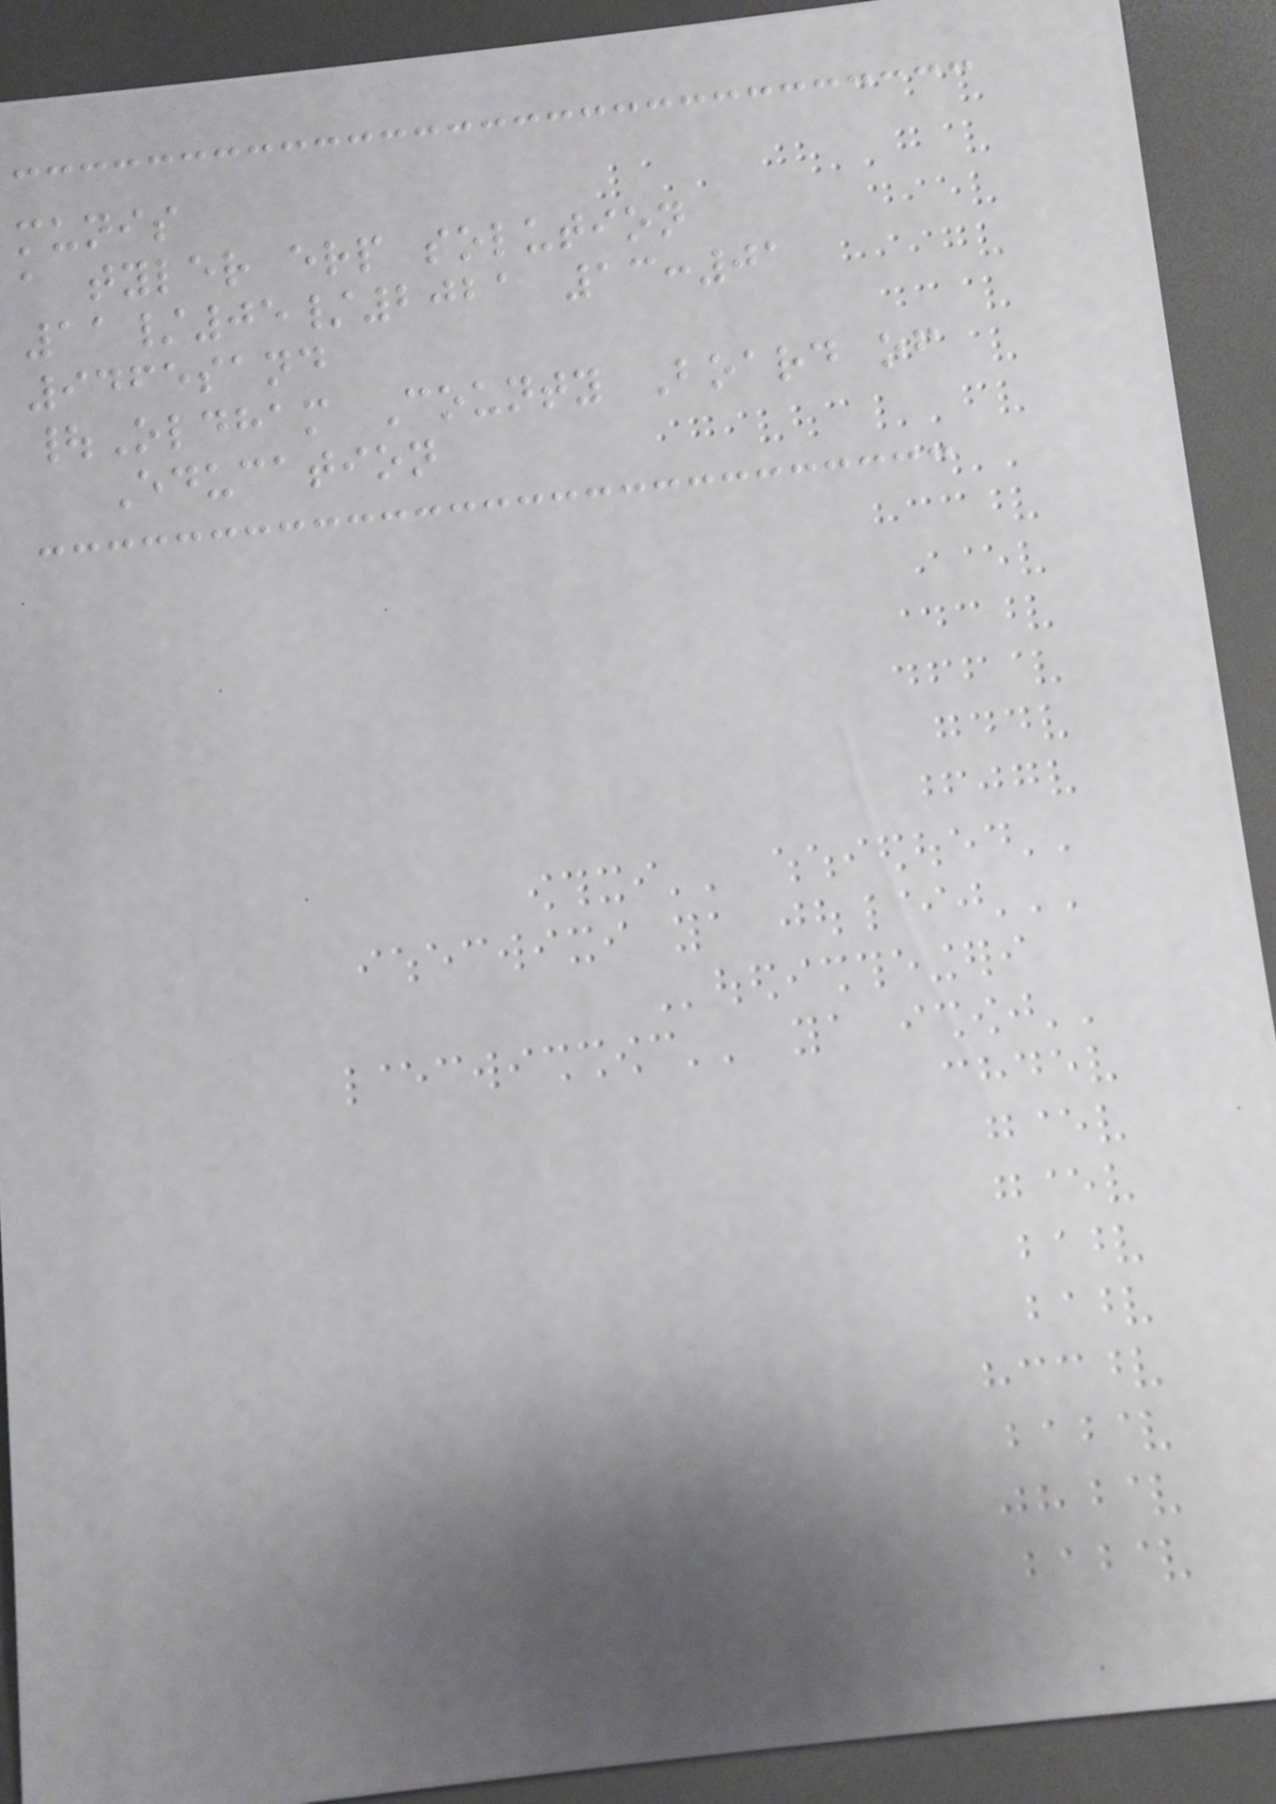munis
a tyler erp solution
11/05/2021 13:01
9465sand
|Oldham County Board of
Education
